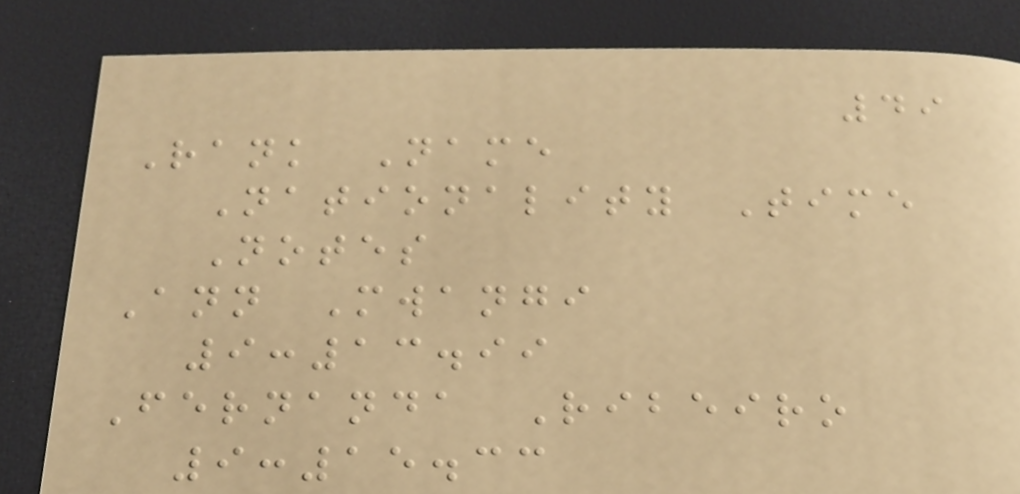49
Rank Name
Nationality Time
Notes
Ann Mwangi
9:13.99
Fernanda Ribeiro
9:15.33
